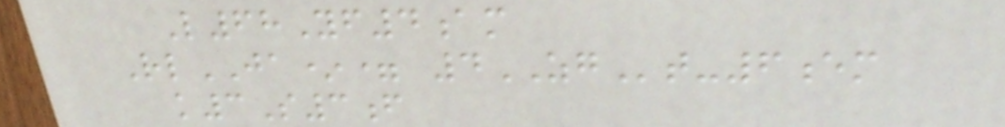L68Yf4am
RlJA*= 4ZGt-6em
k3S3f
